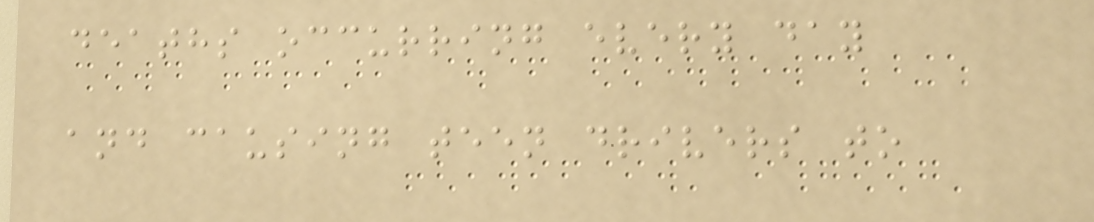deaths occurring every day
and causing teen drivers to
